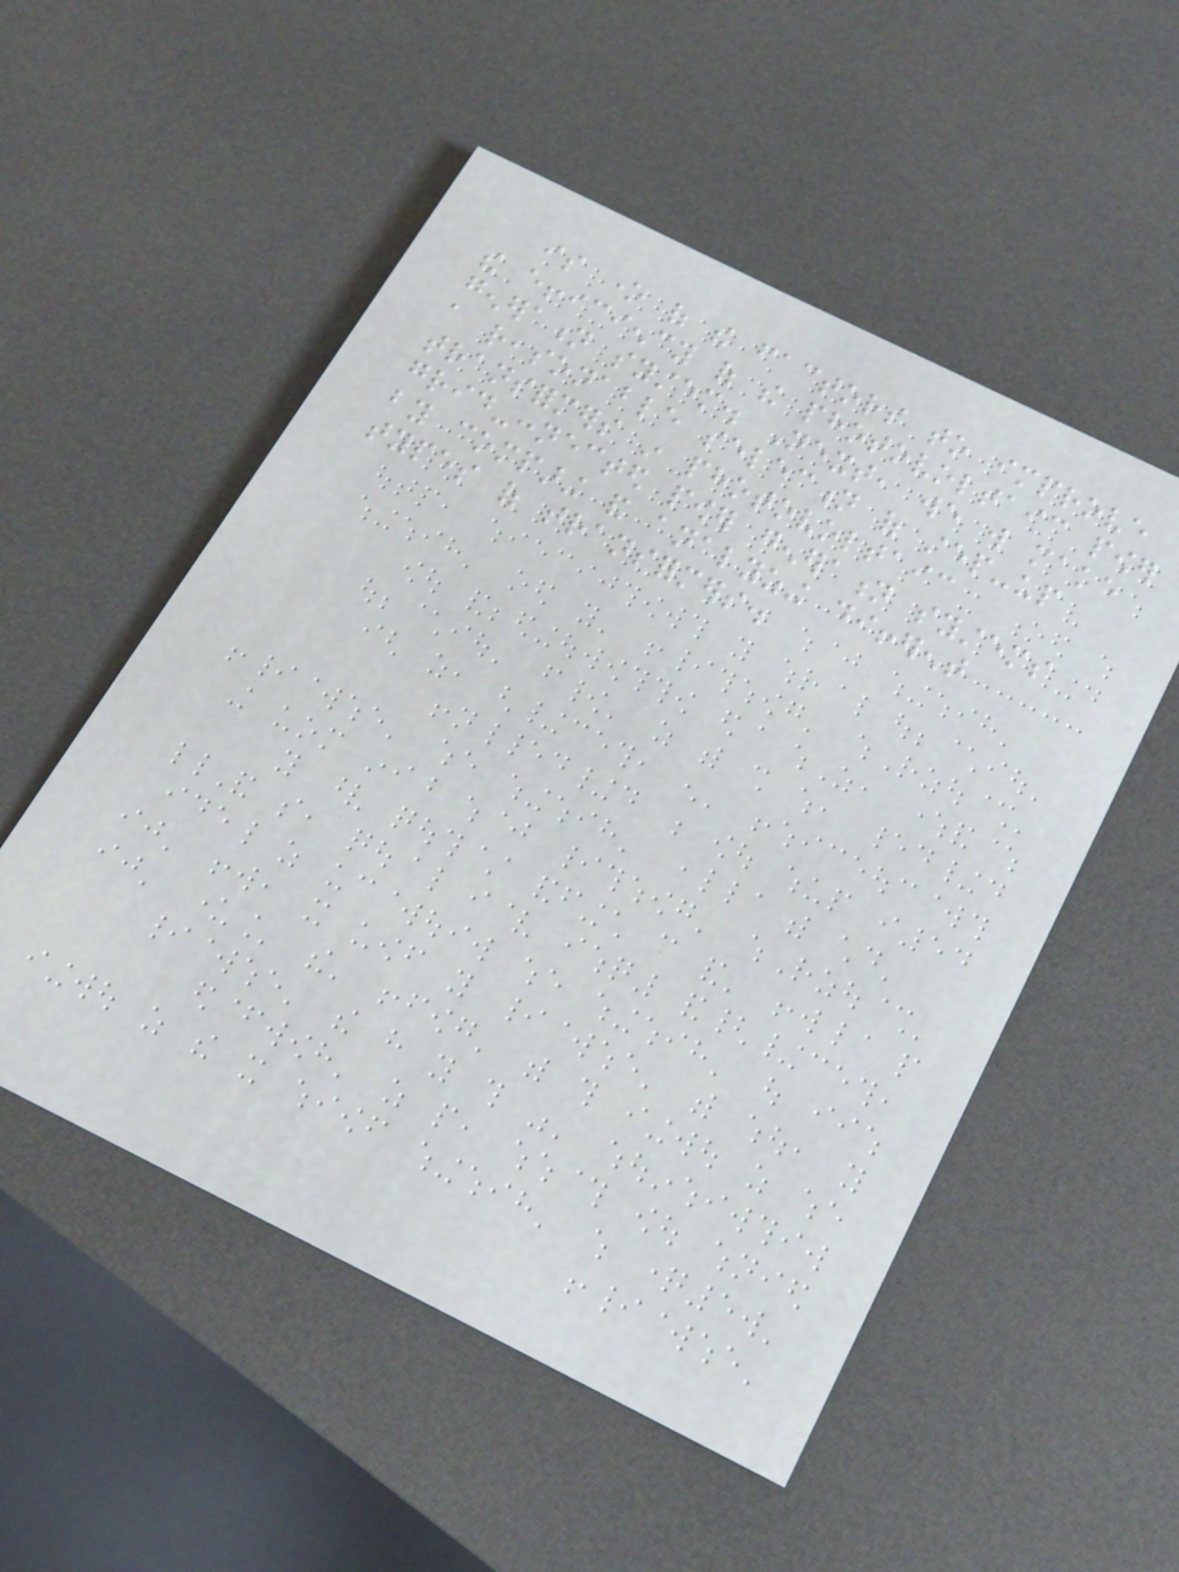is one of the factors to improve
the efficiency of the photovoltaic power
generation system. Next, we will make
a reasonable selection of step-up
transformers in photovoltaic
grid-connected power generation systems
by comparing and analyzing different
types of transformers.
